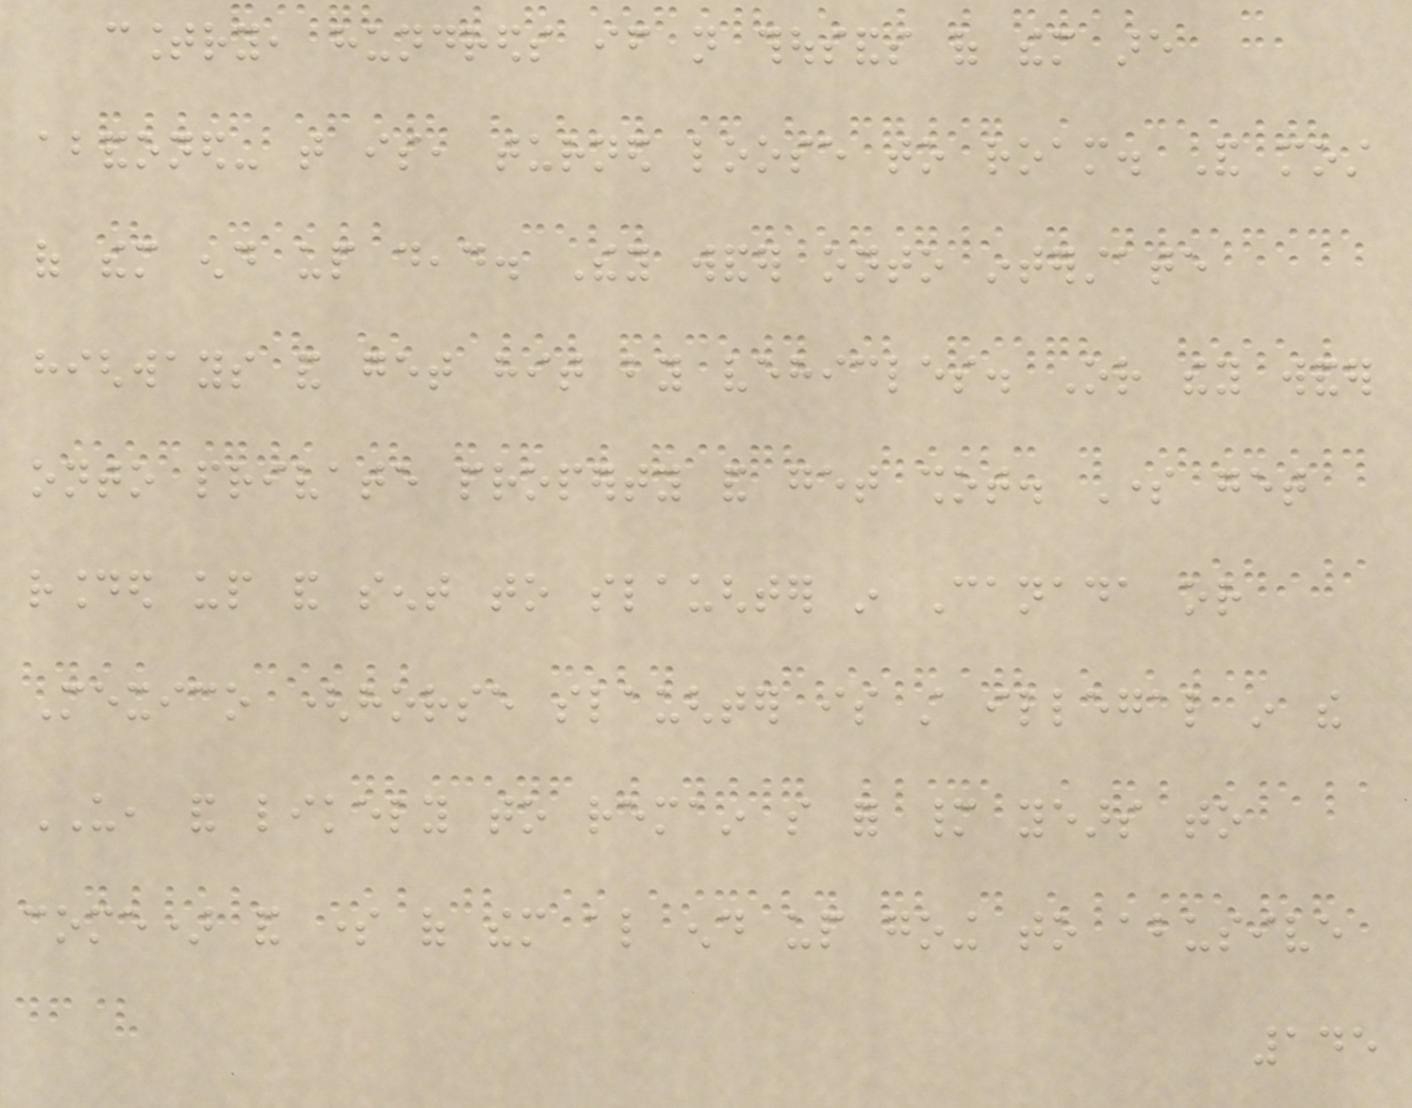country, hundreds if not thousands of them are
abandoned- that is, turned loose to roam. And most
of them end up dead. They wander onto interstate
highways and get hit by vehicles. Or they wander
onto private property and get shot. Some get
rounded up and sent to slaughter in Canada or
Mexico (horse slaughter is still illegal in the
US, and likely to remain so for many years to
come) and some of them also end up going to abusive
145
